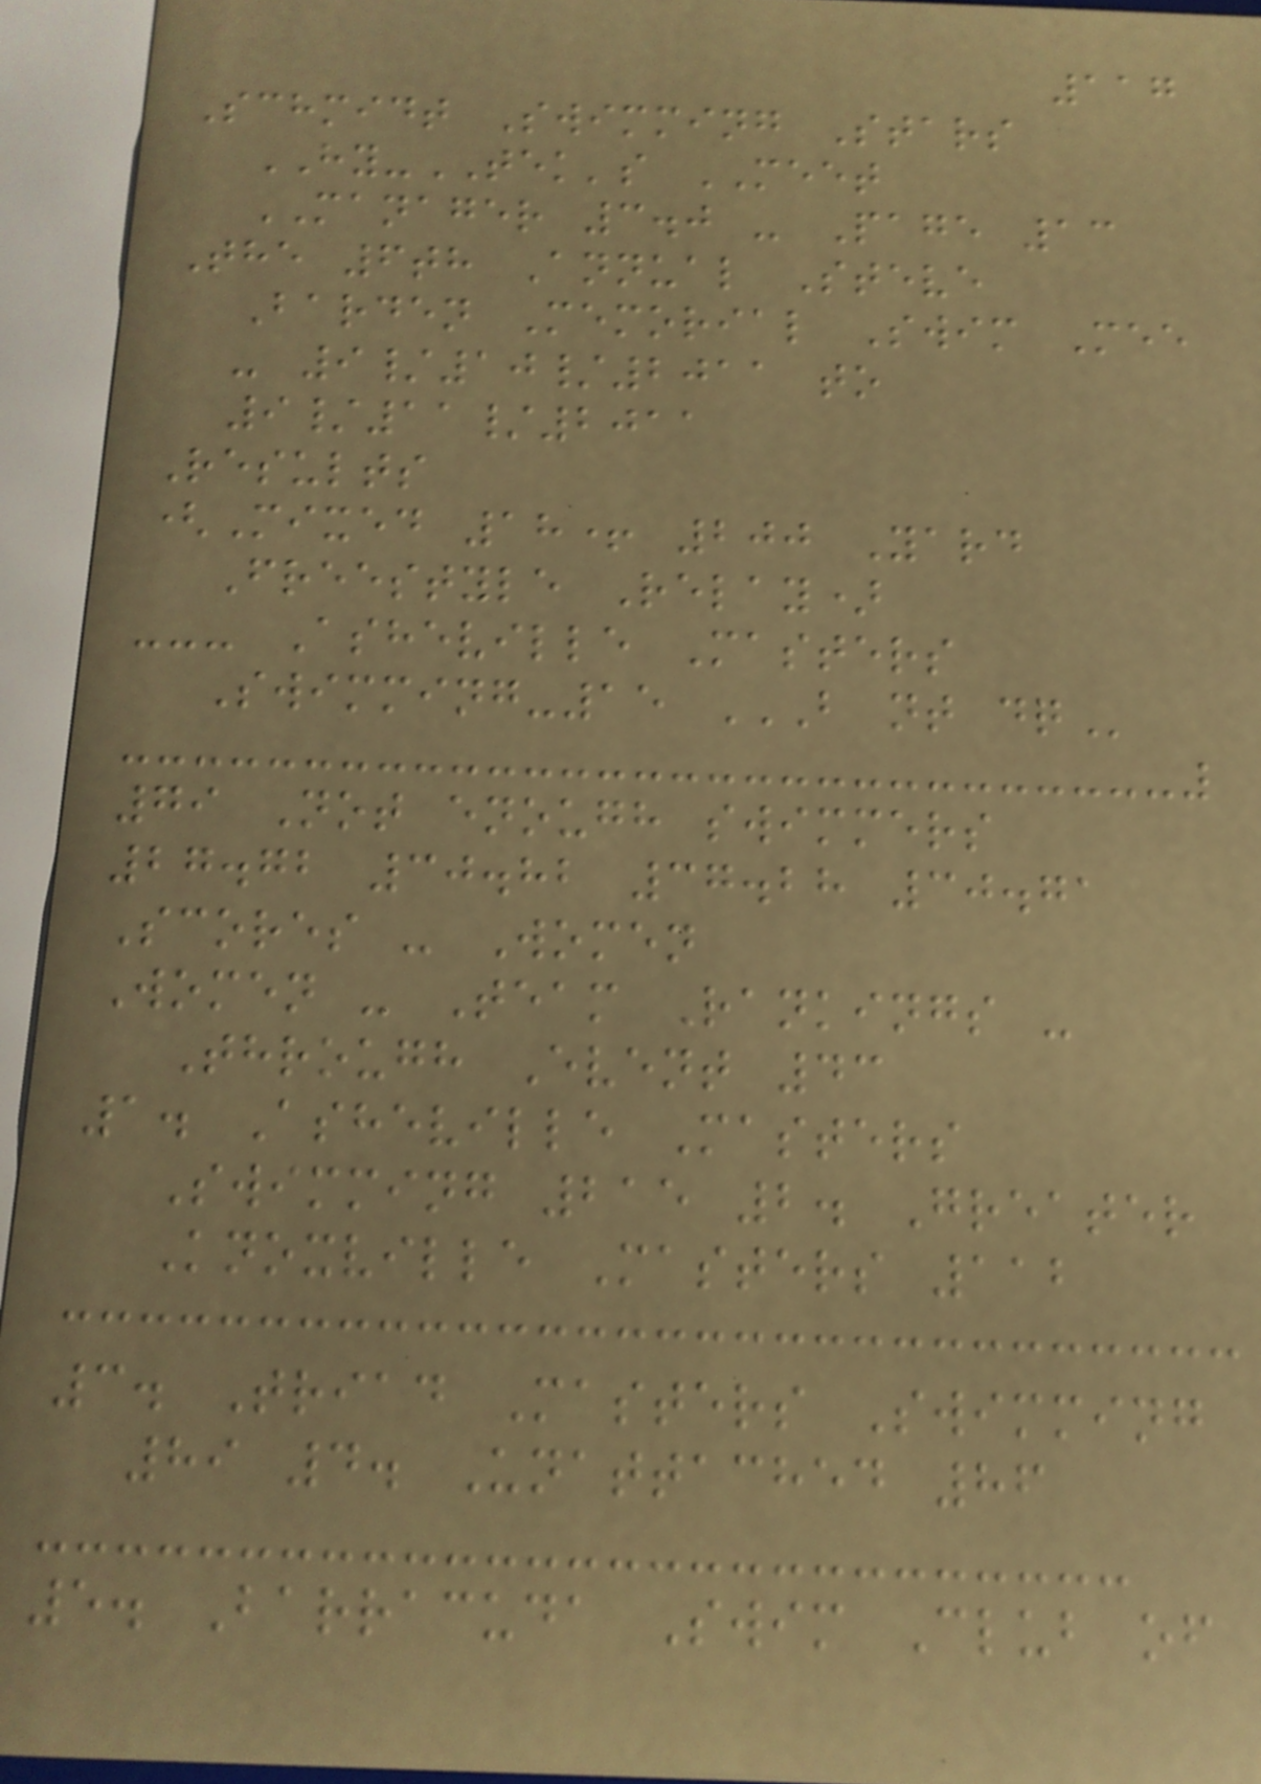117
Schmidt Swimming Stars
HY-TEK's MEET
MANAGER 3.0 - Page 13
The 6th Annual Steve
Barden Memorial Swim Mee
- 9/10/2011 to
9/11/2011
Results
(Mixed 18+ 200 Yard
Freestyle Relay)
--- Asheville Masters
Swimming-15 B NT DQ
79 Not enough swimmers
27.72 30.82 37.28 30.71
Scores - Women
Women - Team Rankings -
Through Event 43
1. Asheville Masters
Swimming 215 2. Greater
Knoxville Masters 112
3. Triad Masters Swimming
89 4. Unattached 86
5. Barracuda Swim Club of
